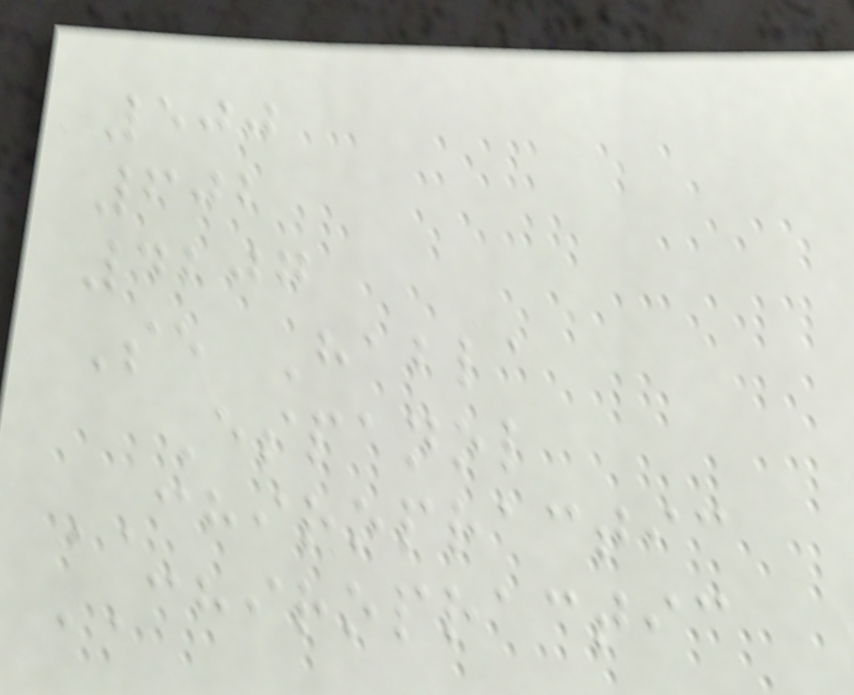500
602
4207
Se Habla
Espanol
CHIROPRACTIC
CHIROPRACTIC
